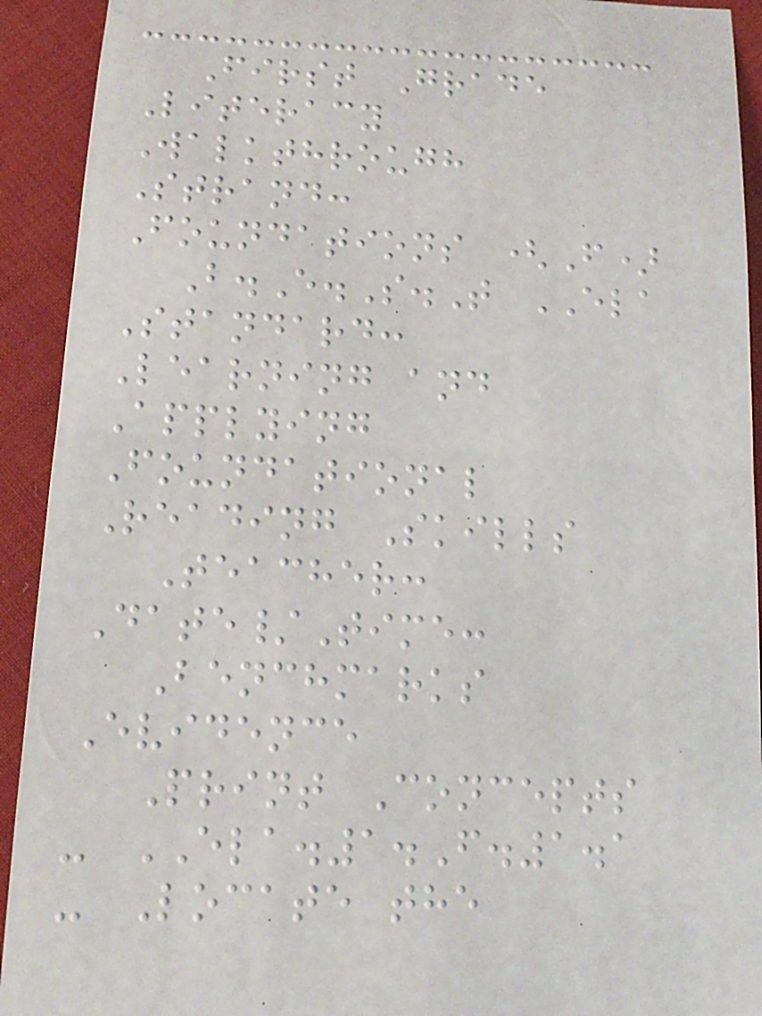First Grade
Literacy
Walkthrough
Strand:
Foundations (F)
B.E.S.T ELA
Standard:
Learning and
Applying
Foundational
Reading Skills
Teacher:
Date/Time:
Benchmarks
Evidence
Print Concepts
- ELA.1.F.1.1
- Locate the
